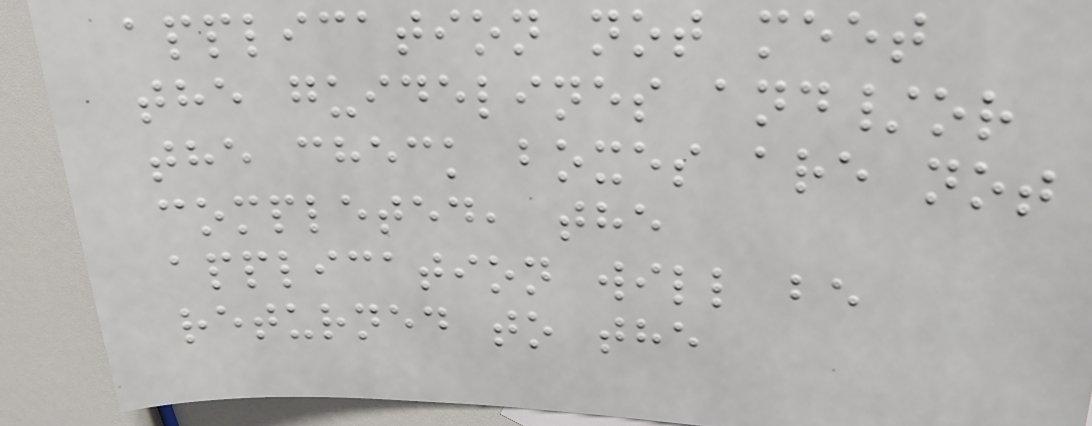application not meet
the guidelines and/or
the check boxes are not
completed, the
application will be
returned to the
